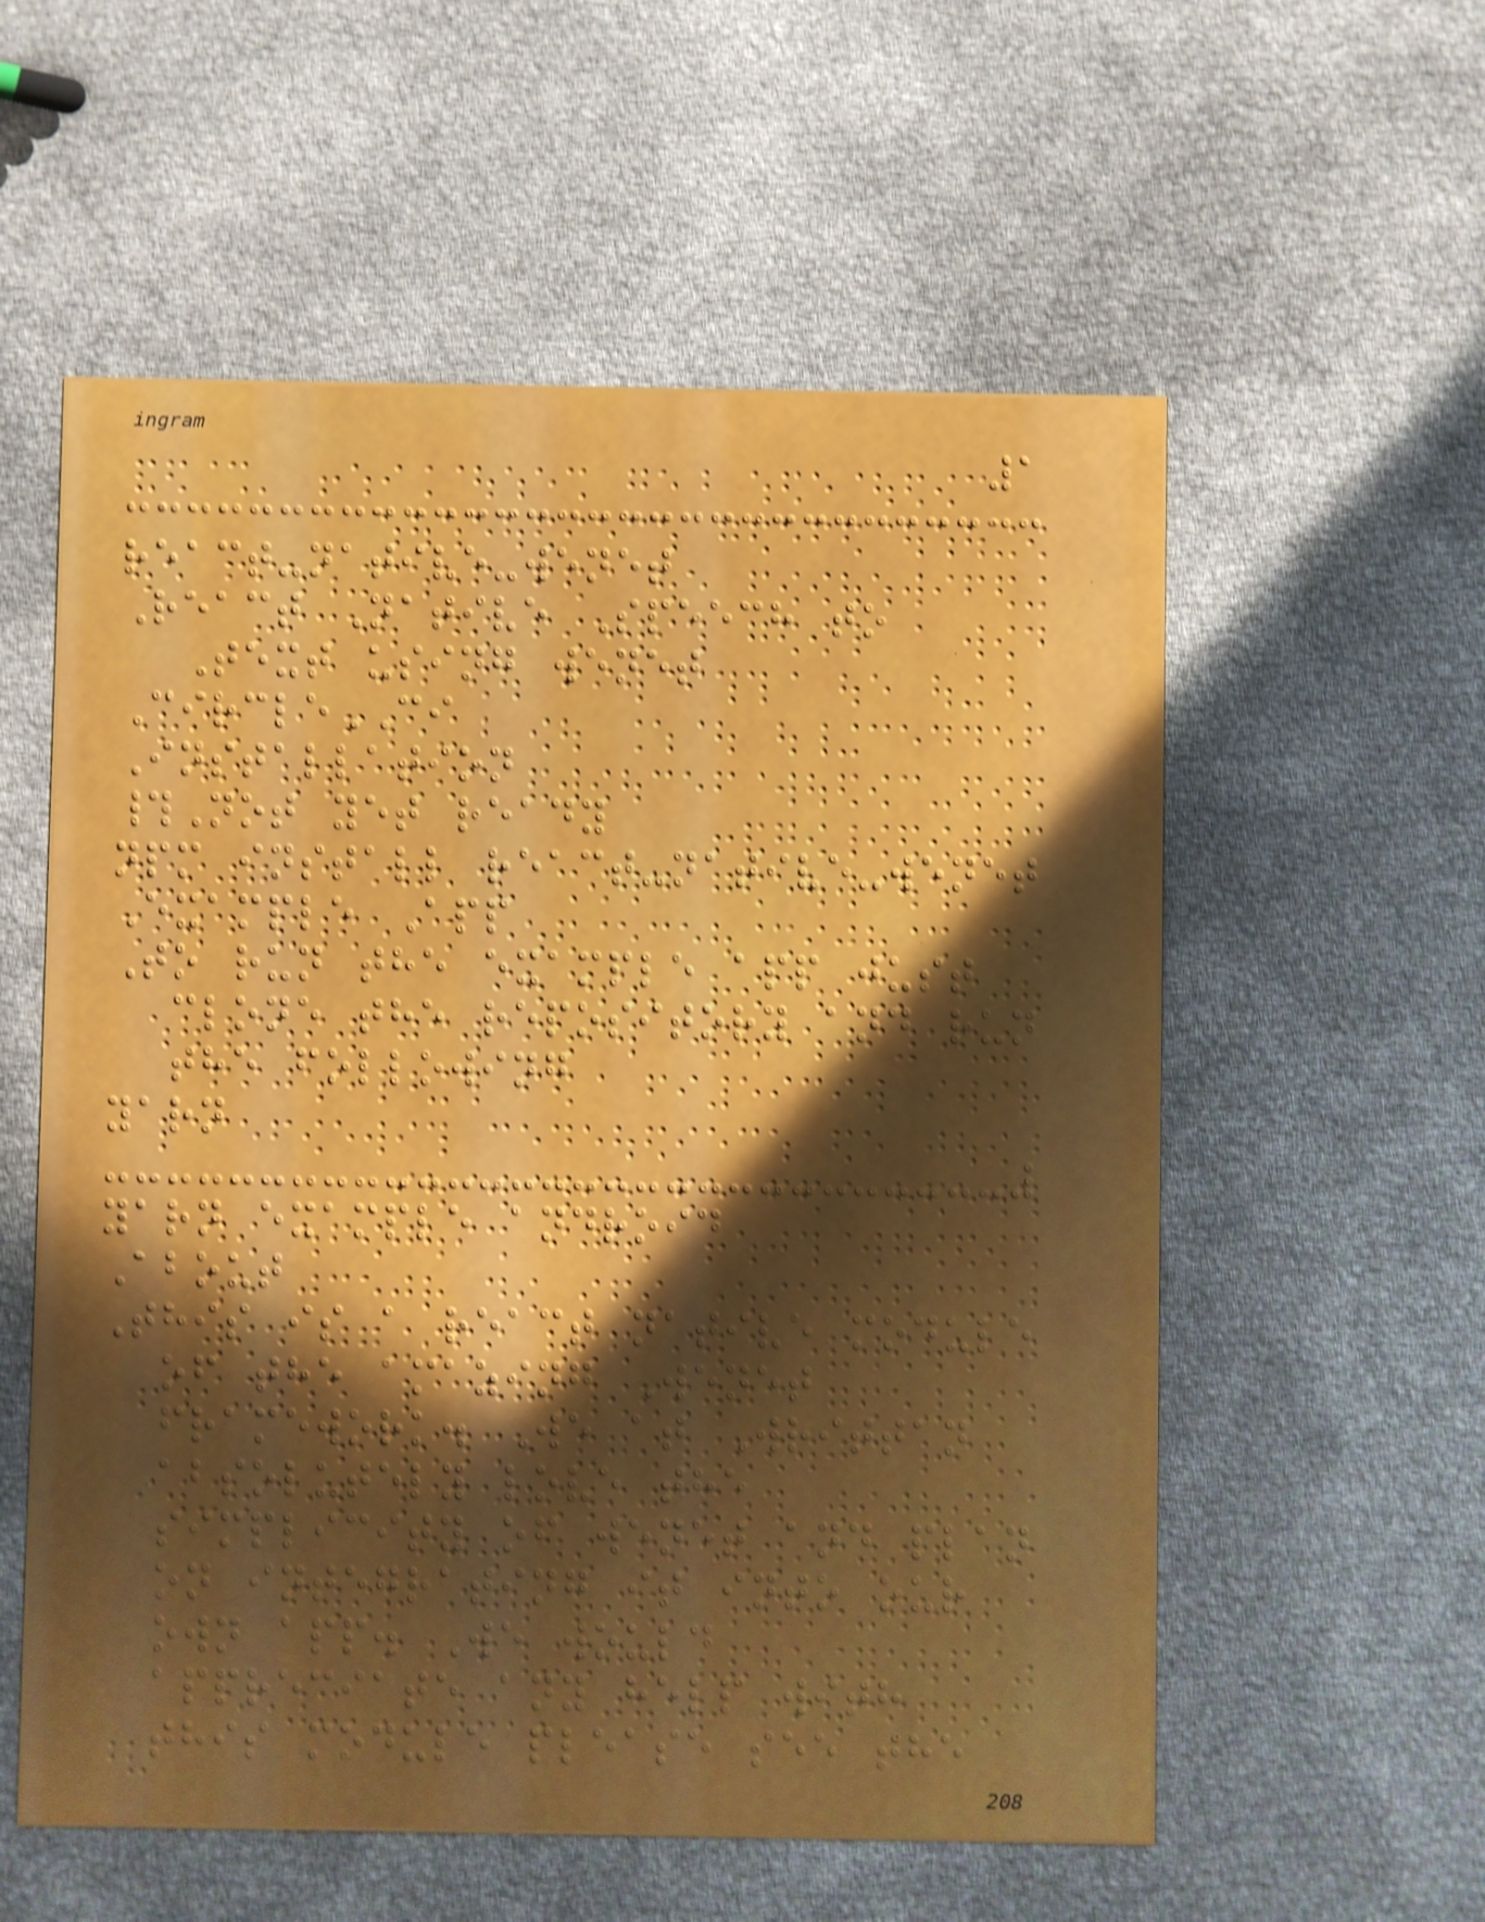1
react-native-wenet
React Native Speech to
Text using wenet
CircleCI
Installation
#Not yet ready
npm install react-native-wenet
Example App
To run the example app just
clone the repository and run
the following
yarn
yarn example android
About
This is a react native module
of the amazing Wenet
framework. We at Writtan
absolutely love the
simplicity of wenet and plan
on integrating it into our
own app. We would
appreciate any help with
this module please see the
